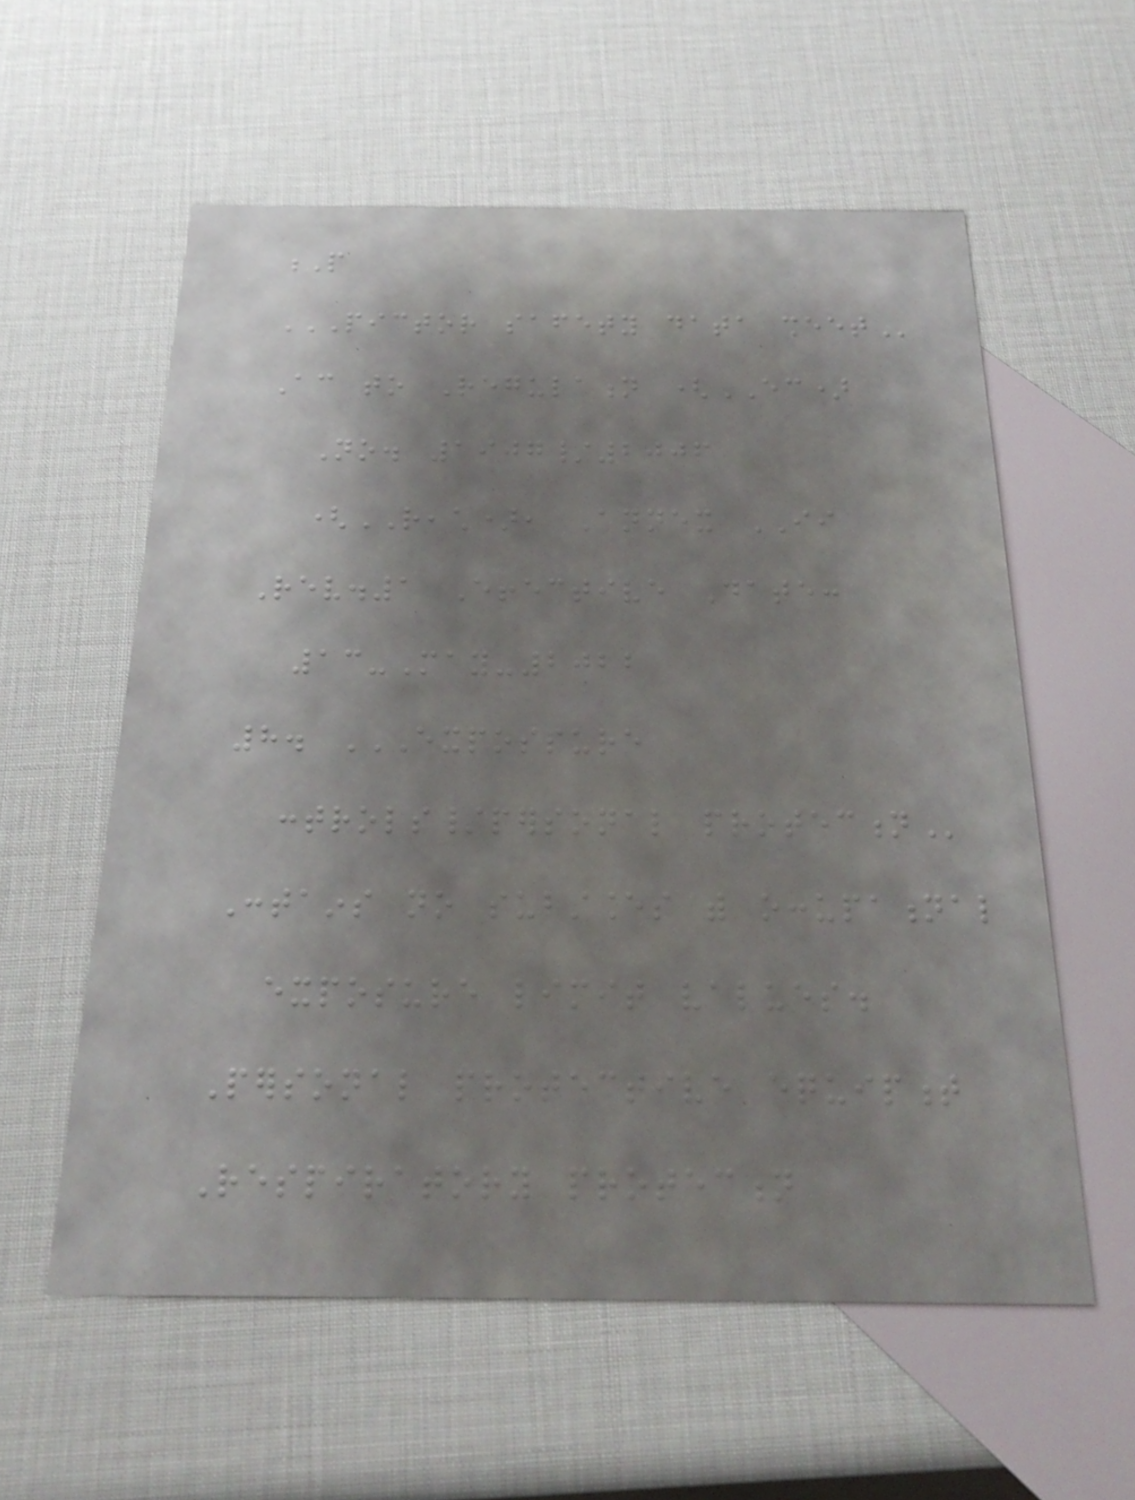P
PICTOR SAFETY DATA SHEET
According to Regulation (EC)
No. 1907/2006
(REACH), Annex II
Rev.1 Effective Date:
13-May-2022
8. EXPOSSURE
CONTROLS/PERSONAL PROTECTION
Contains no substances with occupational
exposure limit values.
Personal protective equipment
Respiratory protection
